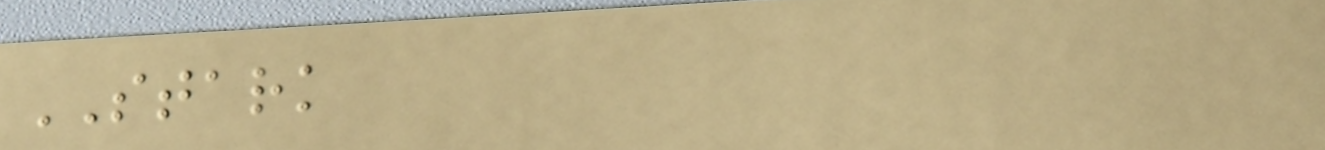STARK
